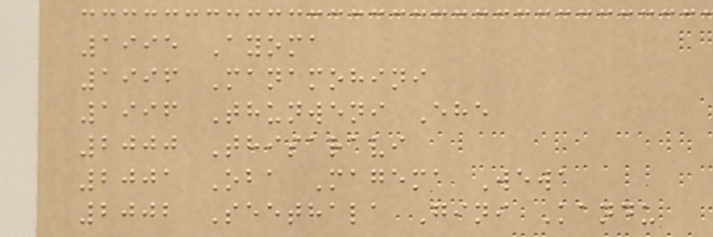1995 Ayoma
1996 Manamohini
1996 Thunweni Ehe
2000 Thisaravi
2001 Oba Magema Wewa
2002 Seethala Gini Kandu
